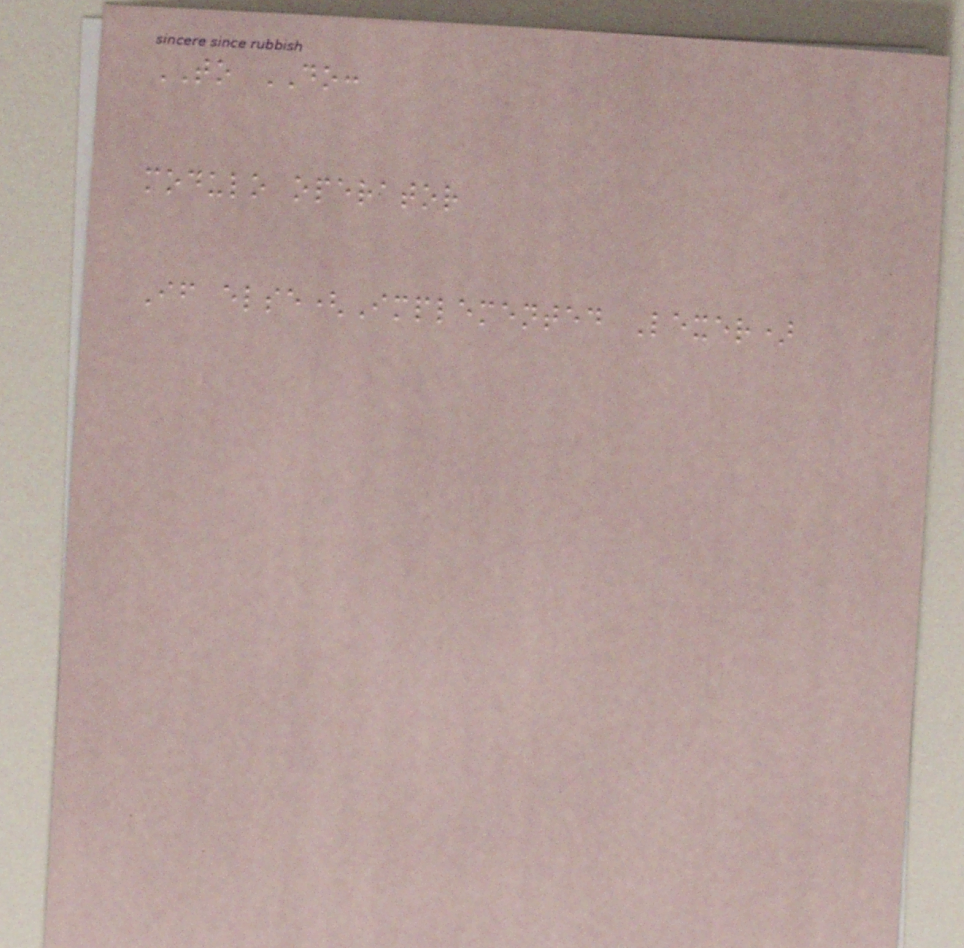TO DO:
modulo operator
If else(Implemented Lexer)
